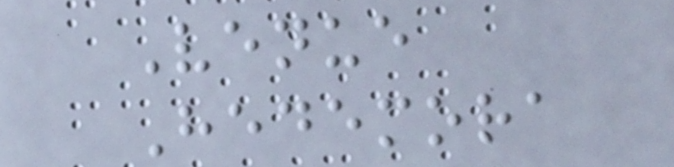Venue
Hedemora
